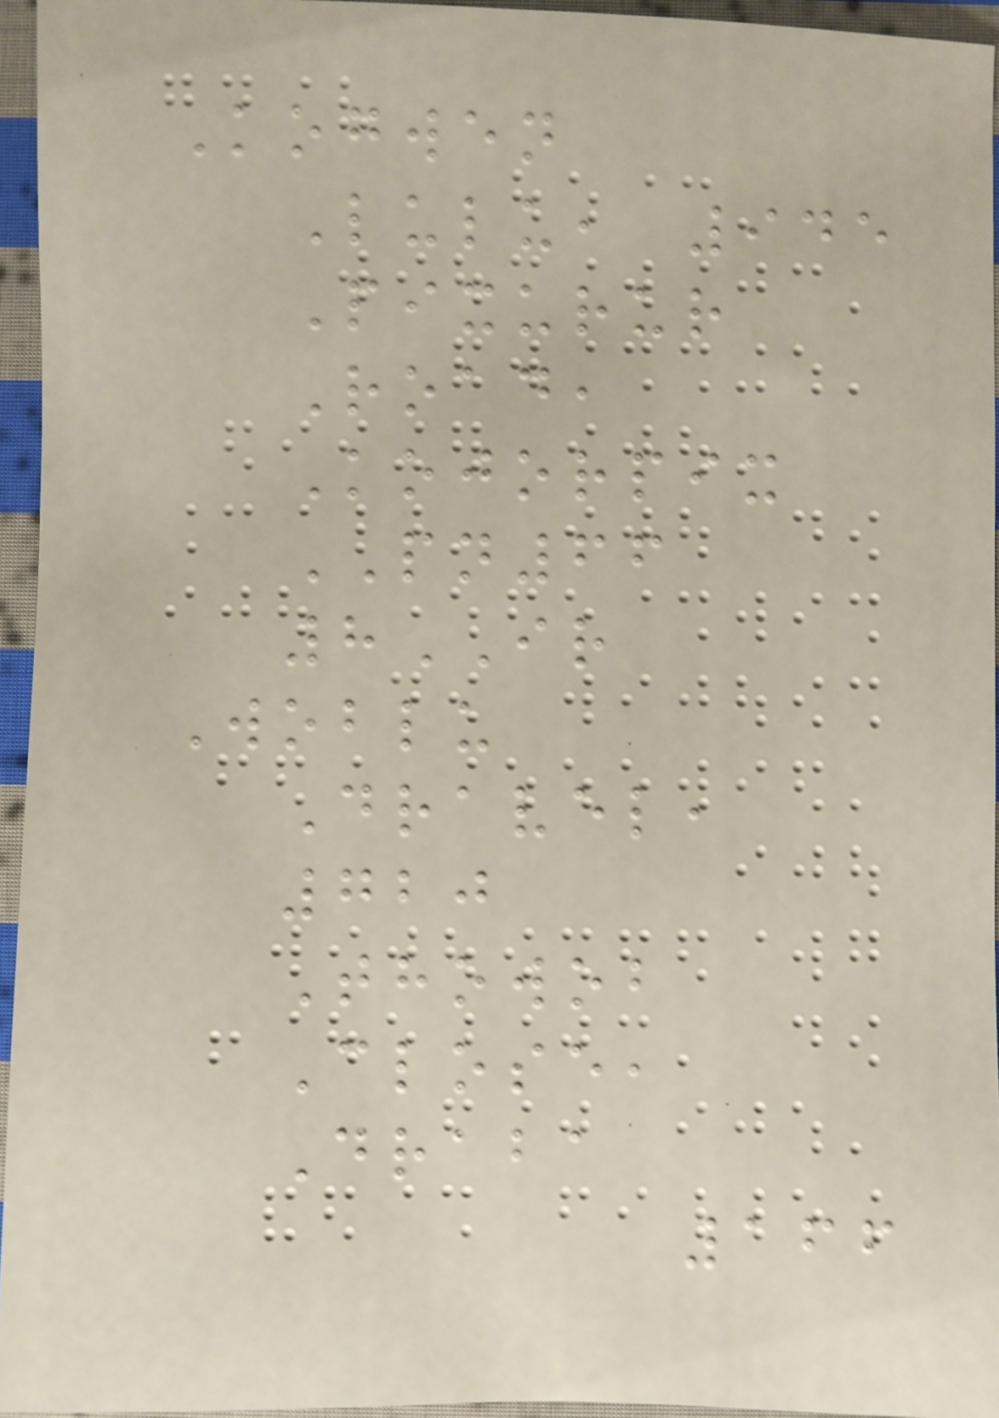Kogwen
Lulu, 945
Pixurur
Road,
Kojorpix
PN66
8IR
Woblu
Dravel,
720
Thowob
Close,
Draba
166
